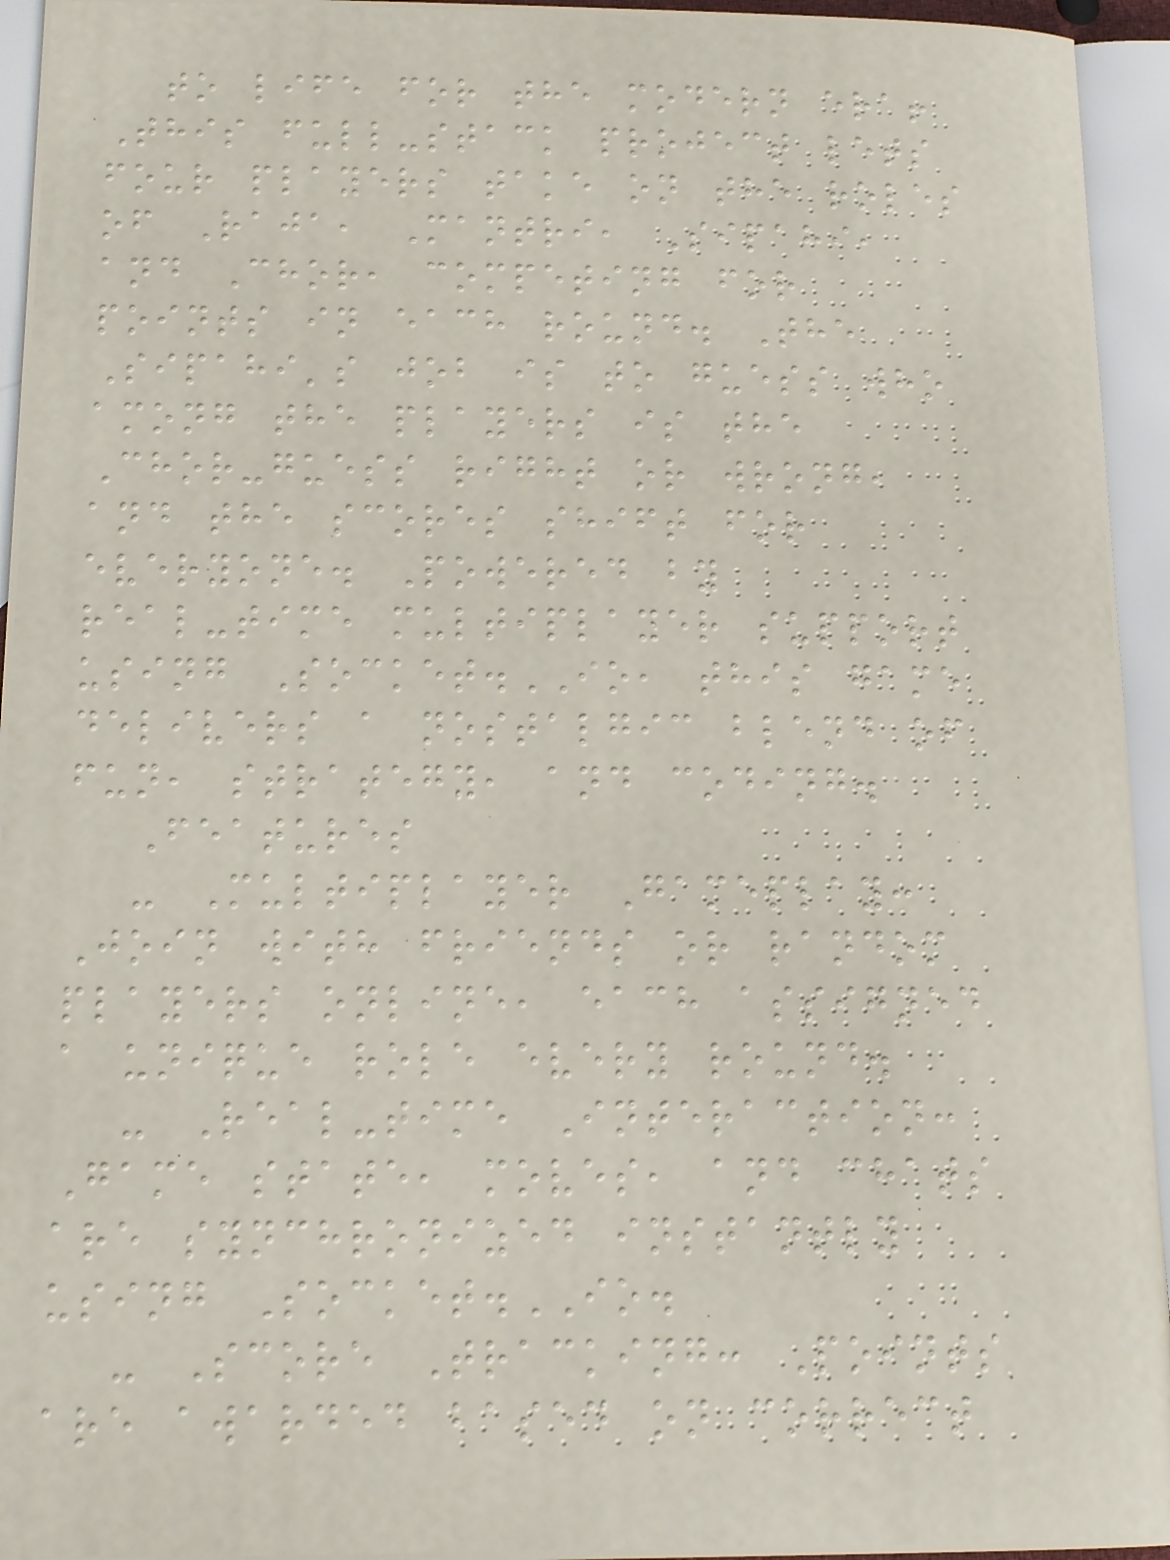to life for the modern era!
This full-stack project lets
four players take on the roles
of Raja, Mantri, Sipahi,
and Chor, competing for
points in each round. The
Sipahi's job is to guess who
among the players is the
Chor-guess right or wrong,
and the scores shift for
everyone. Powered by
real-time multiplayer support
using Socket.IO, this game
delivers a nostalgic blend of
fun, strategy, and coding.
Features
- Multiplayer Gameplay:
Join with friends or random
players online, each assigned
a unique role every round.
- Real-time Interaction:
Game state, moves, and chats
are synchronized instantly
using Socket.IO.
- Score Tracking: Points
are awarded based on correct
